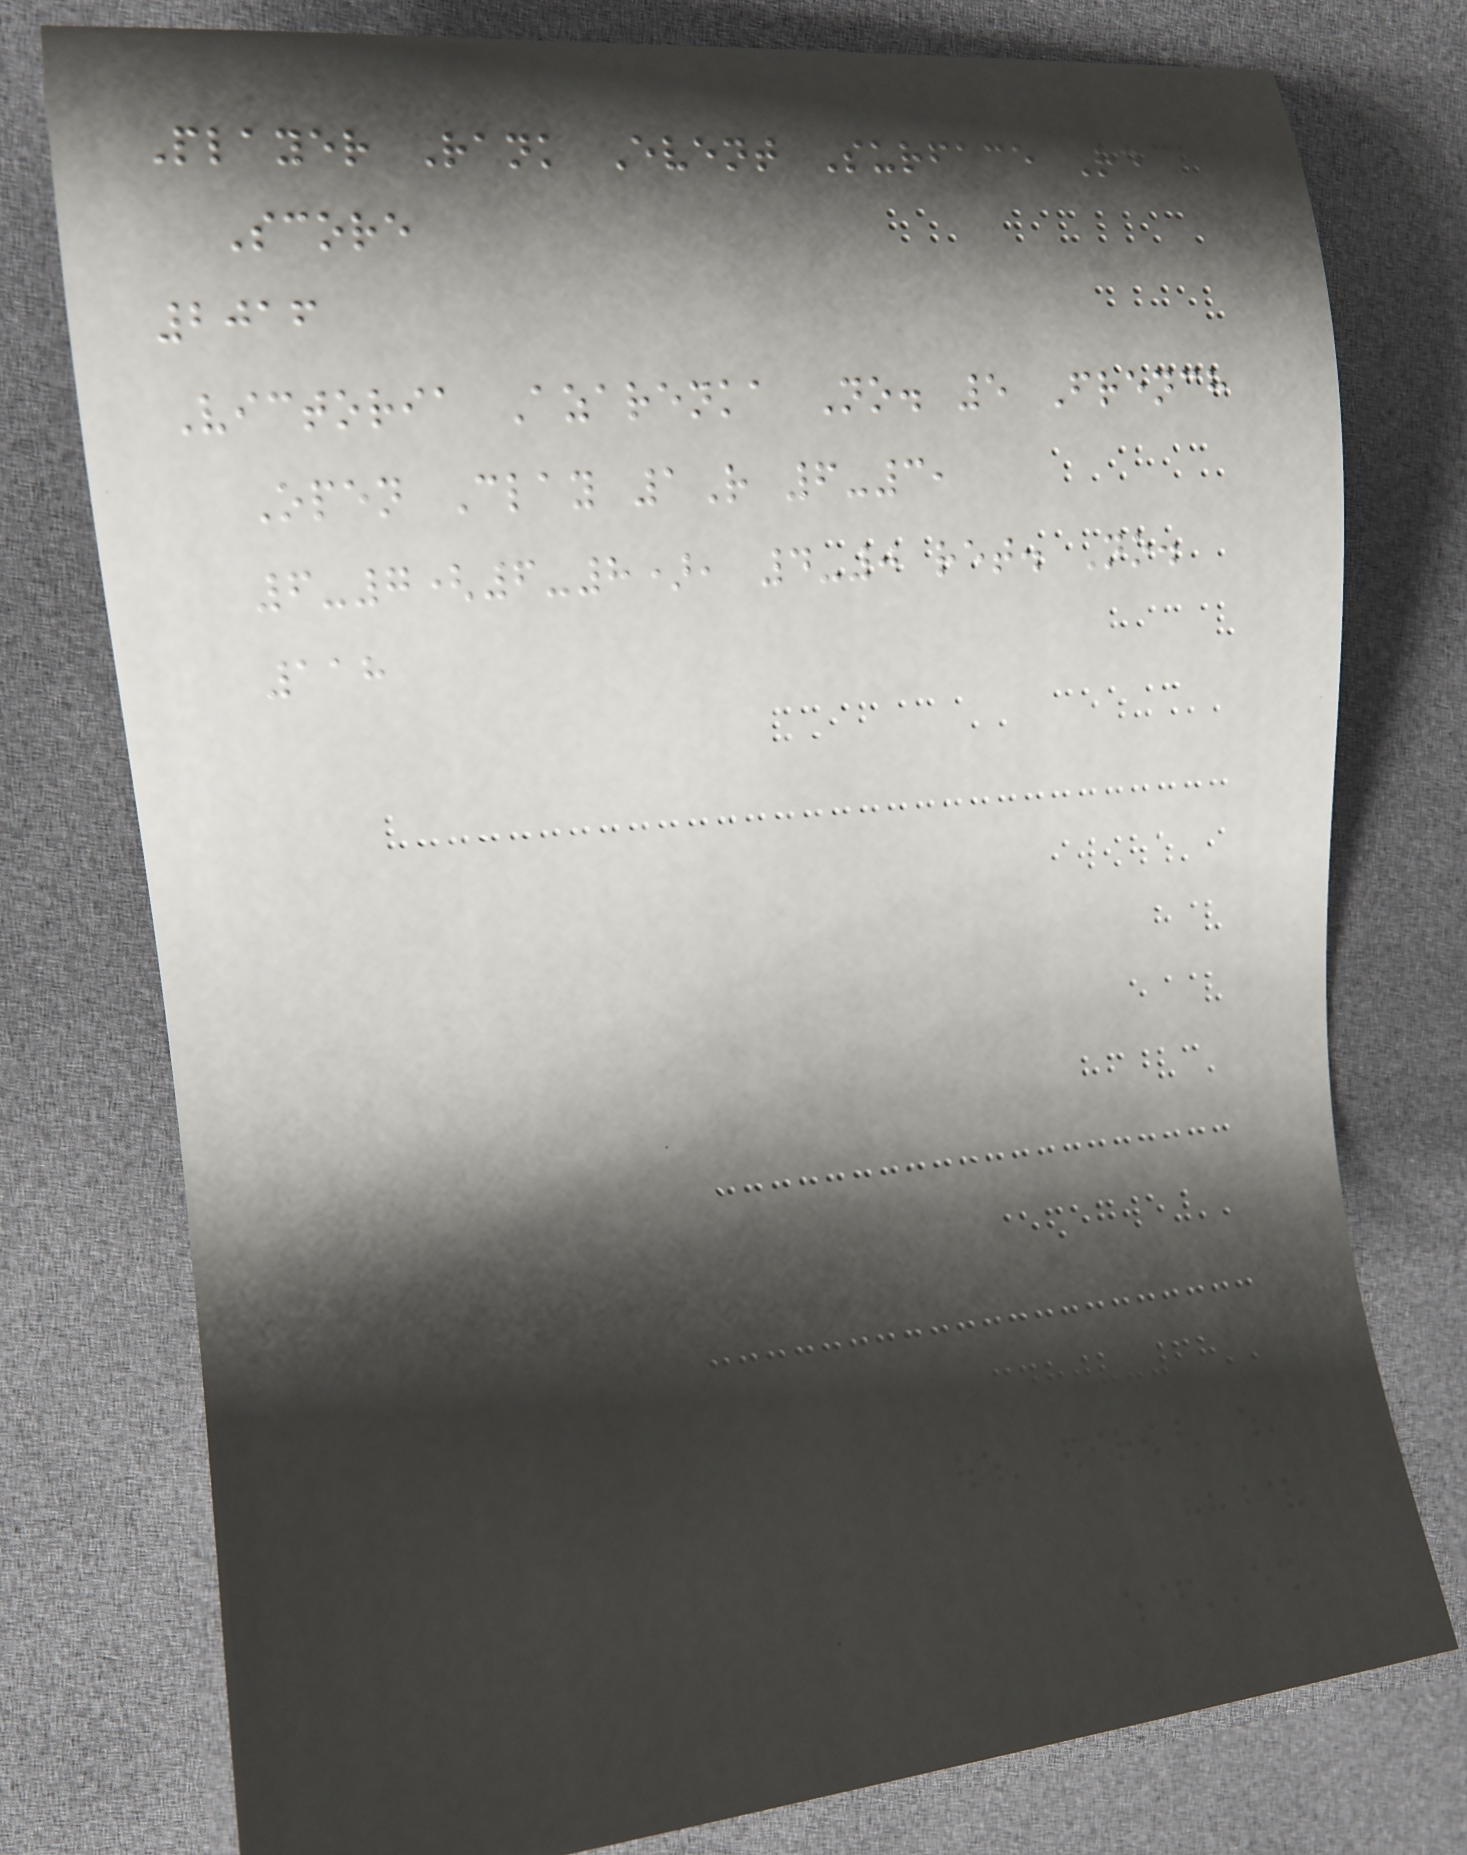Player Rank Event Surface Rd
Score
2016
Victoria Azarenka No. 5 French
Open Clay 1R 6-3,
6-7(6-8), 4-0 ret. No.
118
